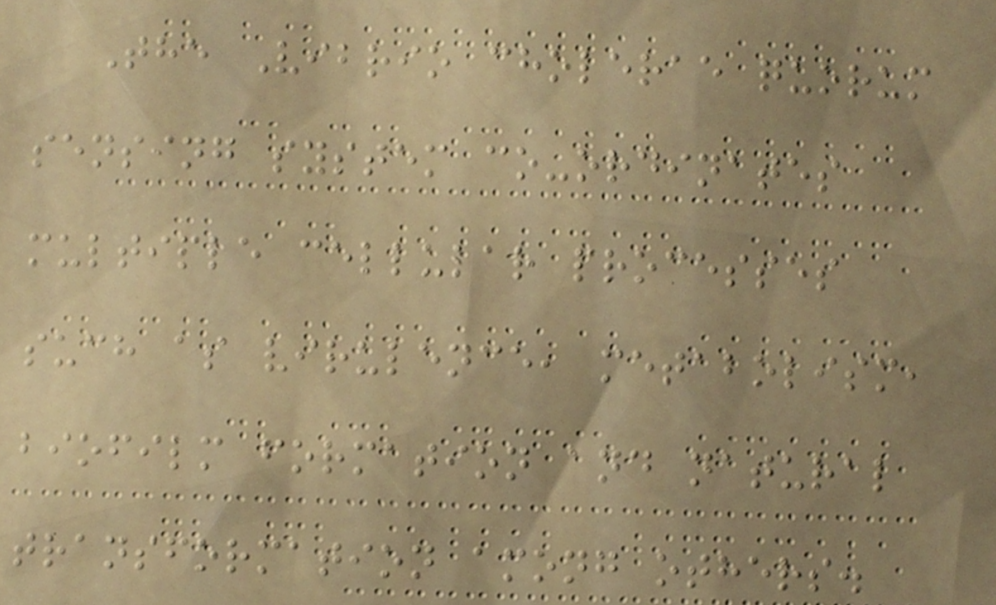The Vibrio cholerae quorum
sensing system co-ordinates
multiple cellular processes
such as virulence, metabolism,
biofilm formation and natural
transformation among others.
